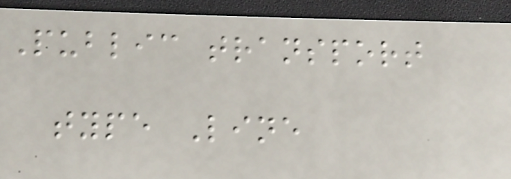Public transport
type Line
